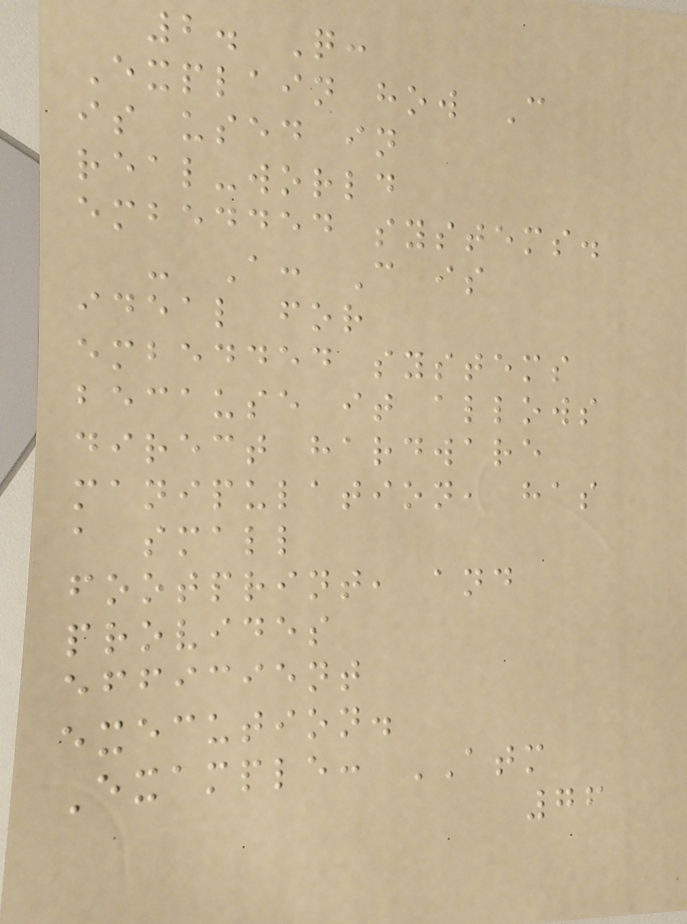2. Q:
Explain how C
is used in
real-world
embedded systems.
- A: C is
ideal for
embedded systems
because it allows
direct hardware
manipulation, has
a small
footprint, and
provides
efficient
execution.
Example: ATM
76
